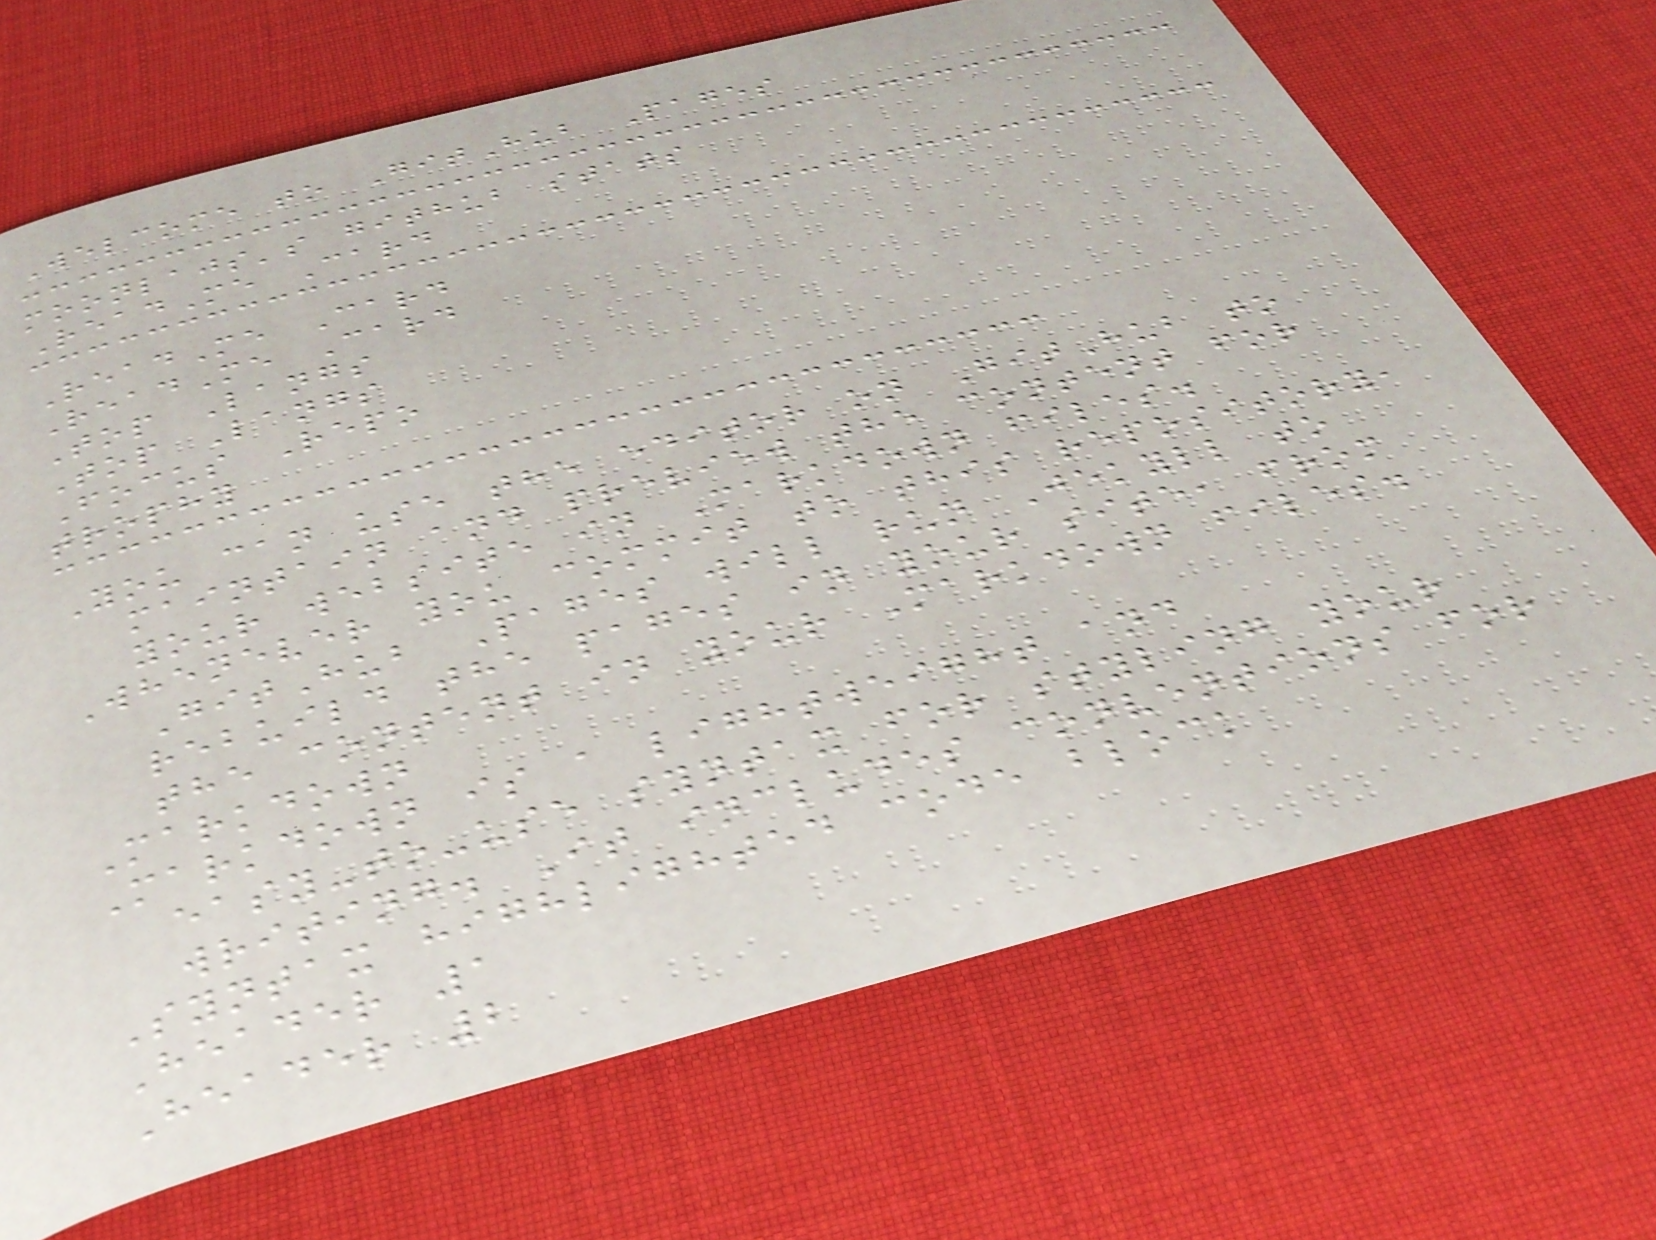Welcome to GitHub Pages
moonlajs's github stats
ReadMe Card
ReadMe Card
ReadMe Card
Top Langs
Top Langs
Focus Repo
trophy
You can use the editor on GitHub to
maintain and preview the content for
your website in Markdown files.
Whenever you commit to this repository,
GitHub Pages will run Jekyll to
rebuild the pages in your site, from
the content in your Markdown files.
Markdown
Markdown is a lightweight and
easy-to-use syntax for styling your
writing. It includes conventions for
Syntax highlighted code block
Header 1
Header 2
